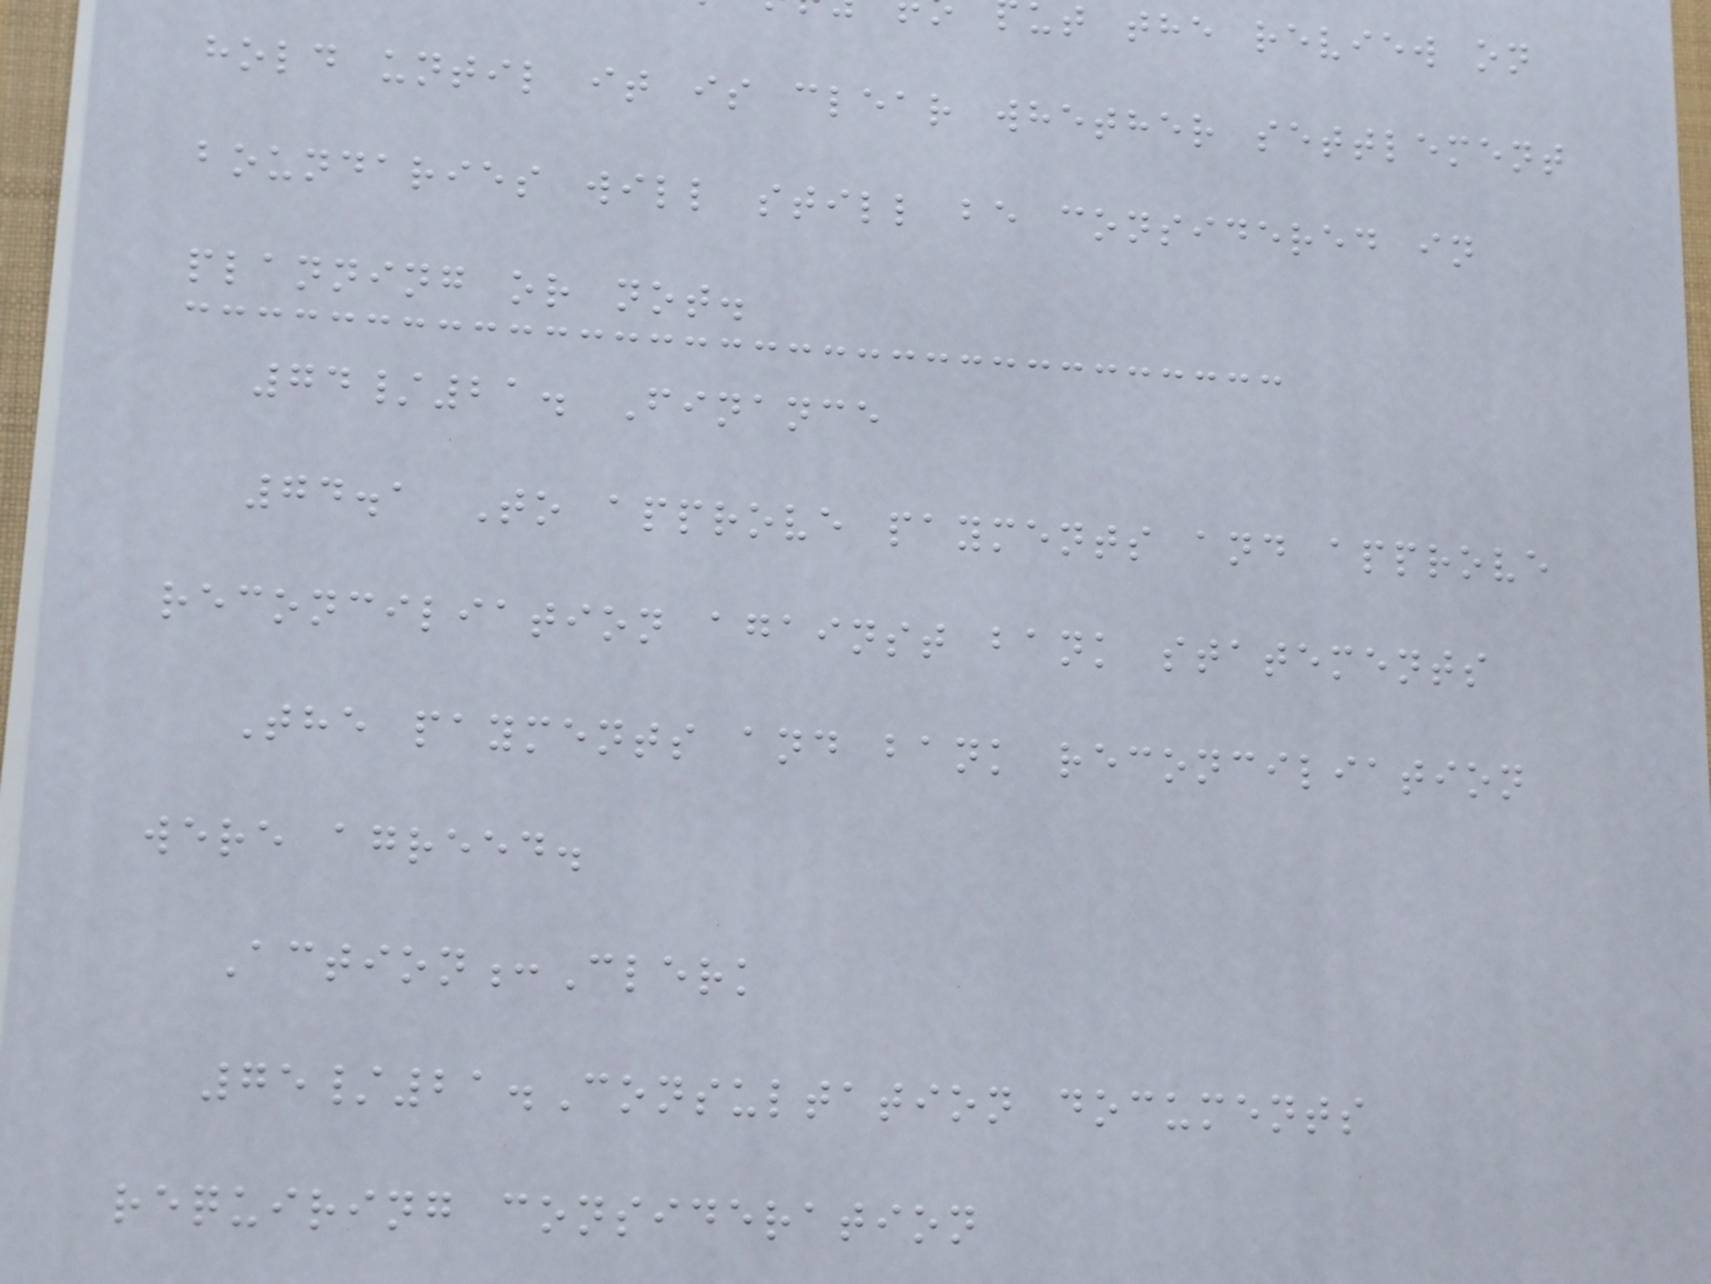ut the review on
hold until it is clear whether settlement
boundaries will still be considered in
planning or not.
74/21. Finance
74.1 To approve payments and approve
reconciliation against bank statements
The payments and bank reconciliation
were agreed.
Action:Clerk
75/21.Consultation documents
requiring consideration
